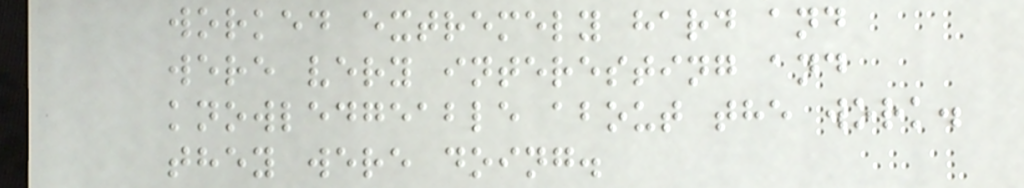worked extremely hard and
were very interesting and
knowledgeable about the work.
they were doing.
